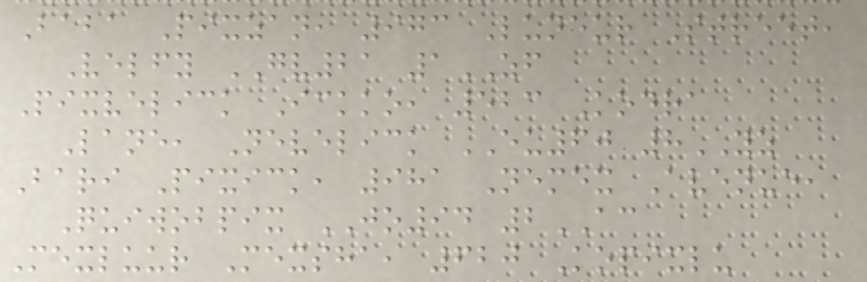Baba Pixzan, 973 Luneur Street,
Velfy GV21 1ZF
Pixvelick Ickko, 523 Kodra
Lane, Nevelick EU60 8YZ
Bari Pixick, 981 Nemex Avenue,
Quiwobpix JO94 2AC
Mexluur Mexsha, 620 Kopixlu
